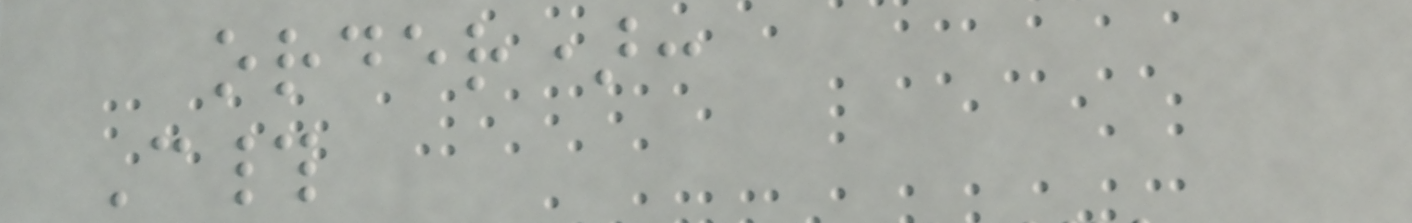order):
C#
